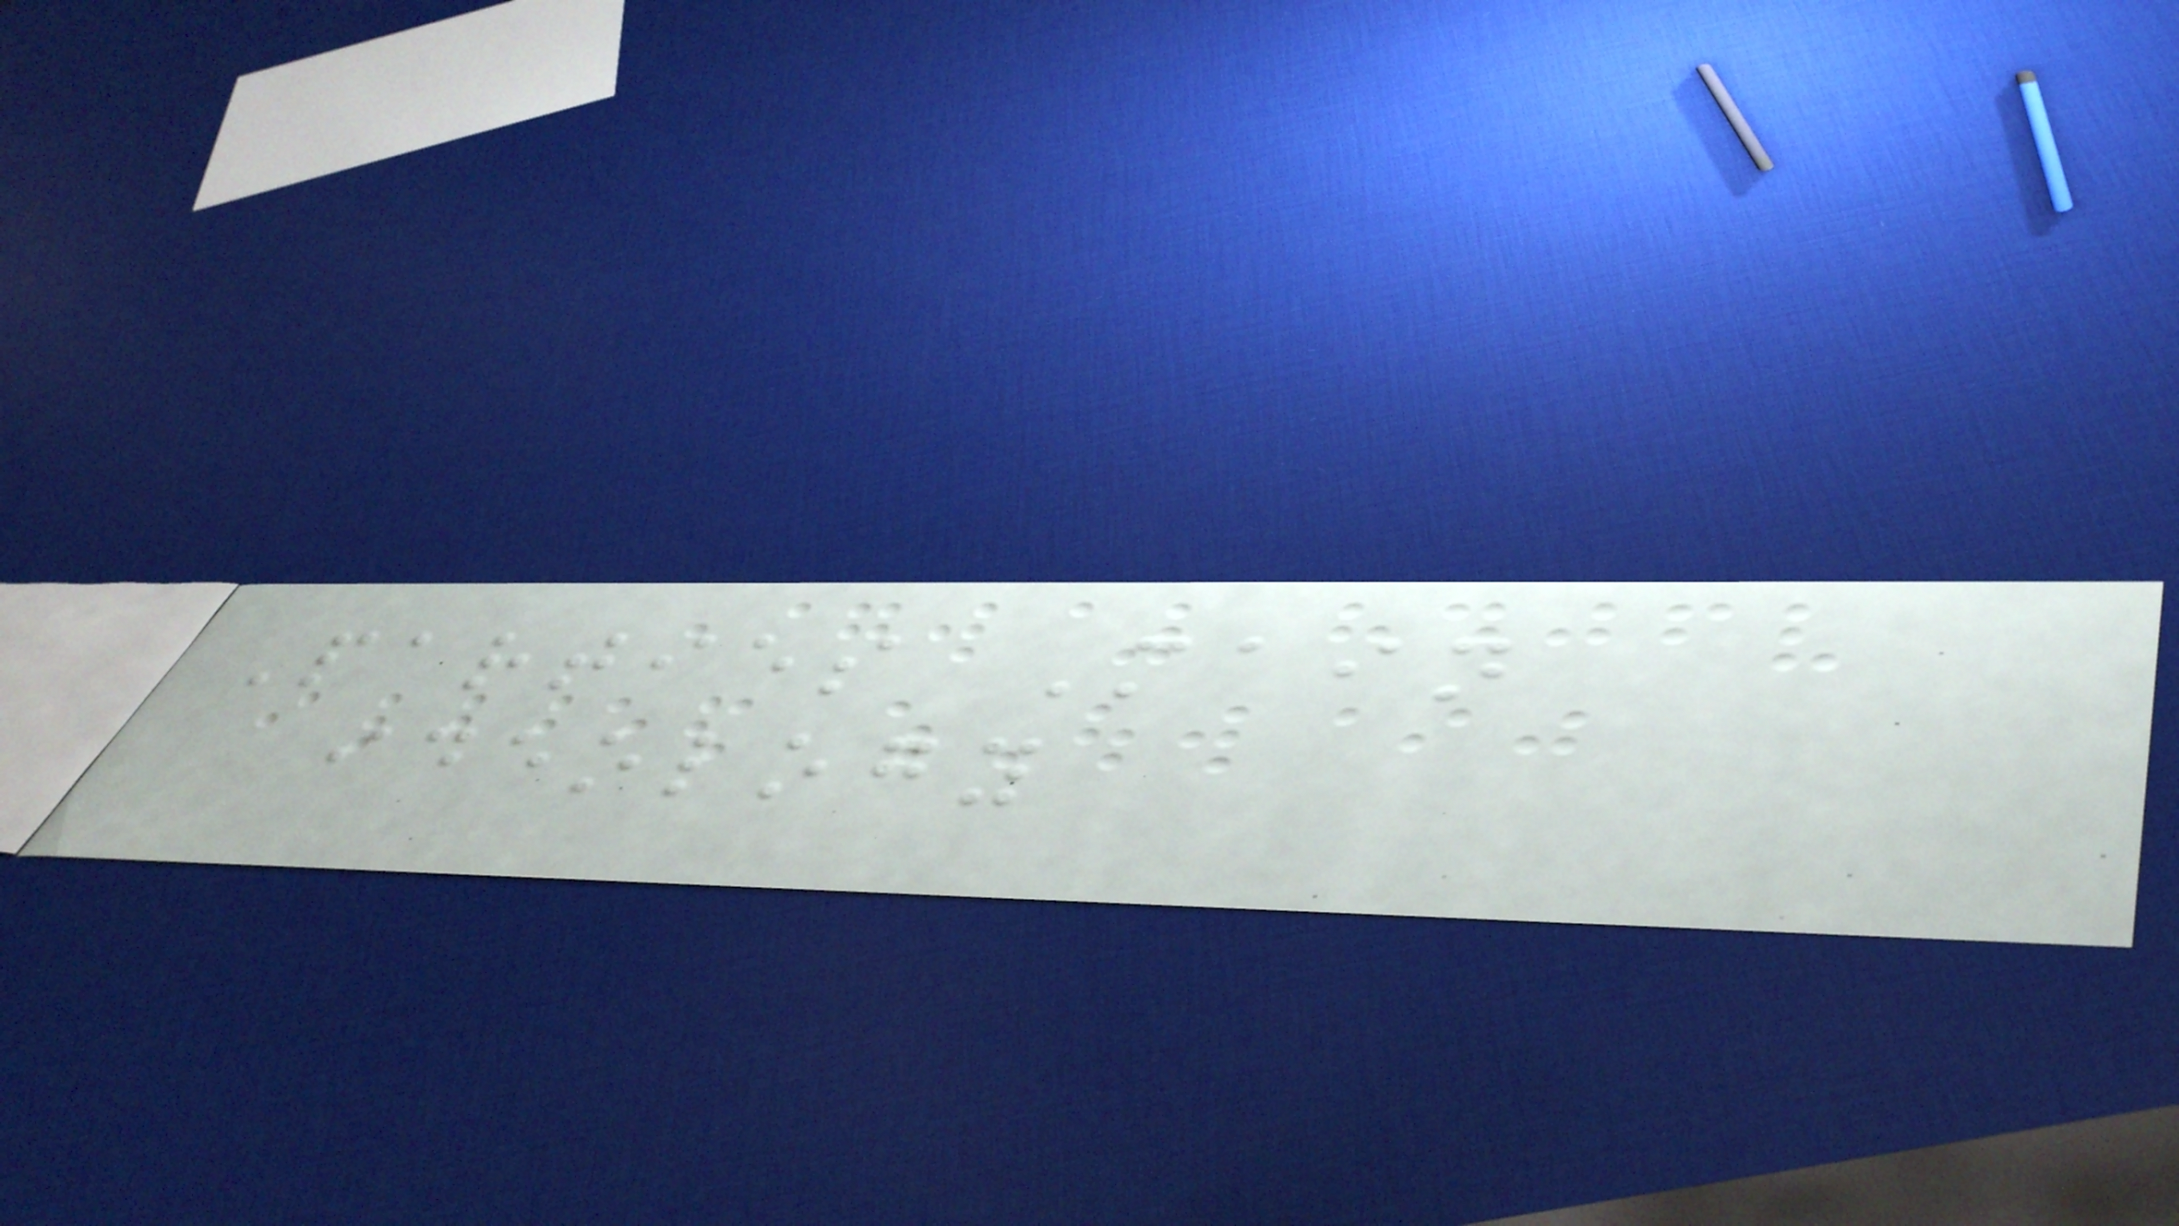Parties Main
ideology
